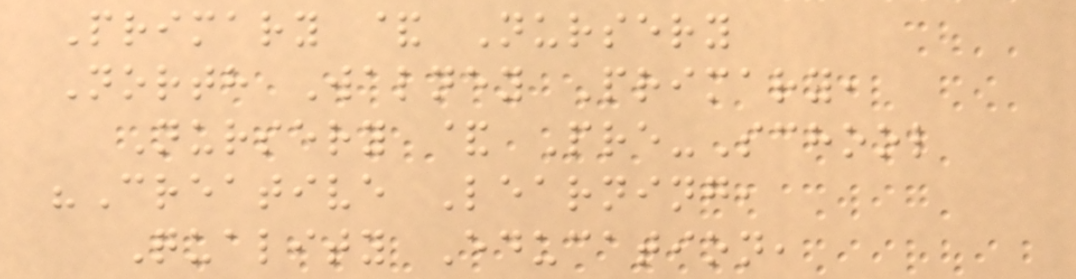Primary & Nursery
North Walney Primary,
Nursery & Pre-School
"Creative Learning,
Quality Education,
